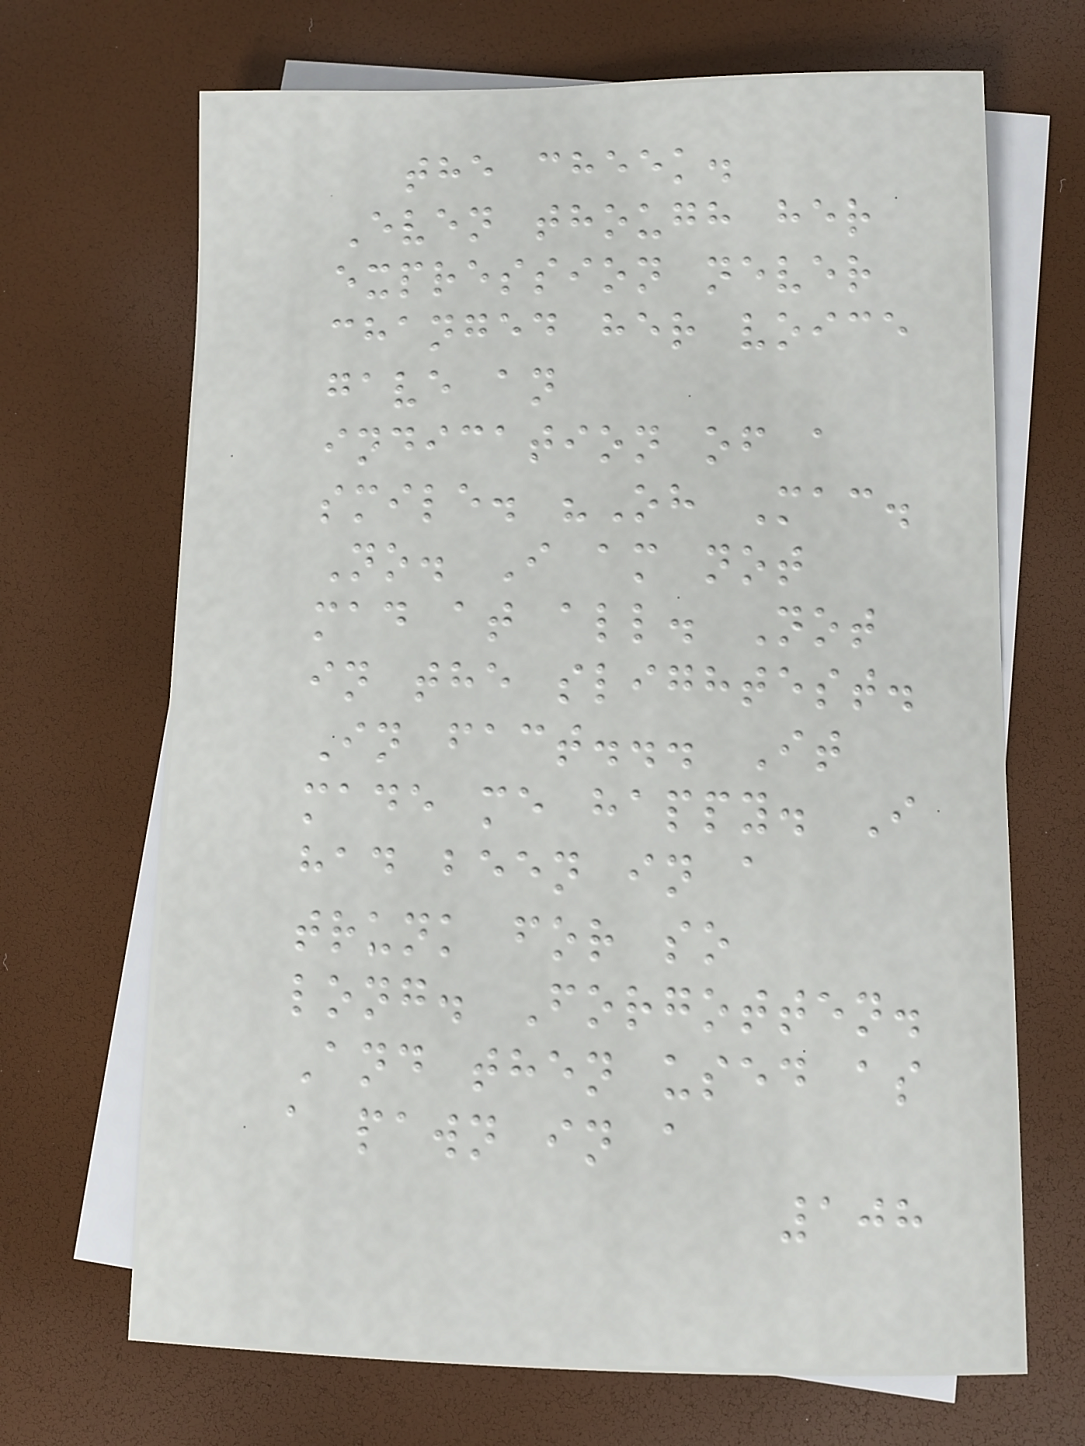the cheek.
Even though her
expression never
changed her voice
gave an
indication of a
smile. "Oh Mac.
No. I am not
mad at all. Not
in the slightest.
In fact... It
made me happy. I
had been in a
trunk for so
long. Forgotten.
And then used as
a pawn in a
108
